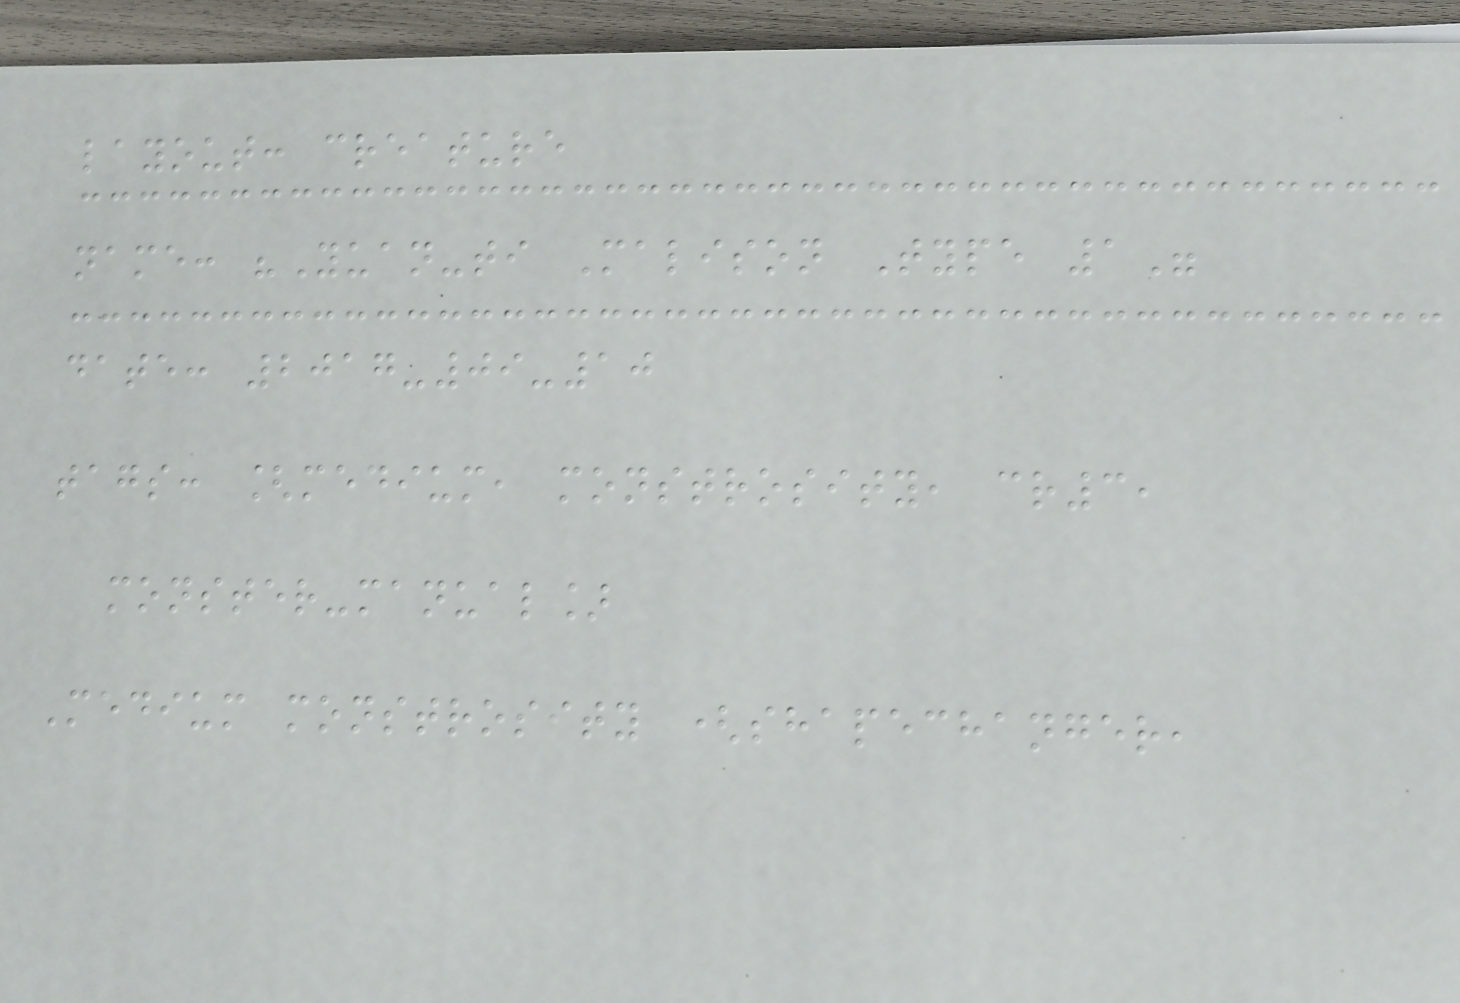layout: creature
name: "Yuan-ti Malison Type 1"
date: 2017-09-10
tags: [medium, monstrosity, cr3,
monster-manual]
Medium monstrosity (shapechanger,
